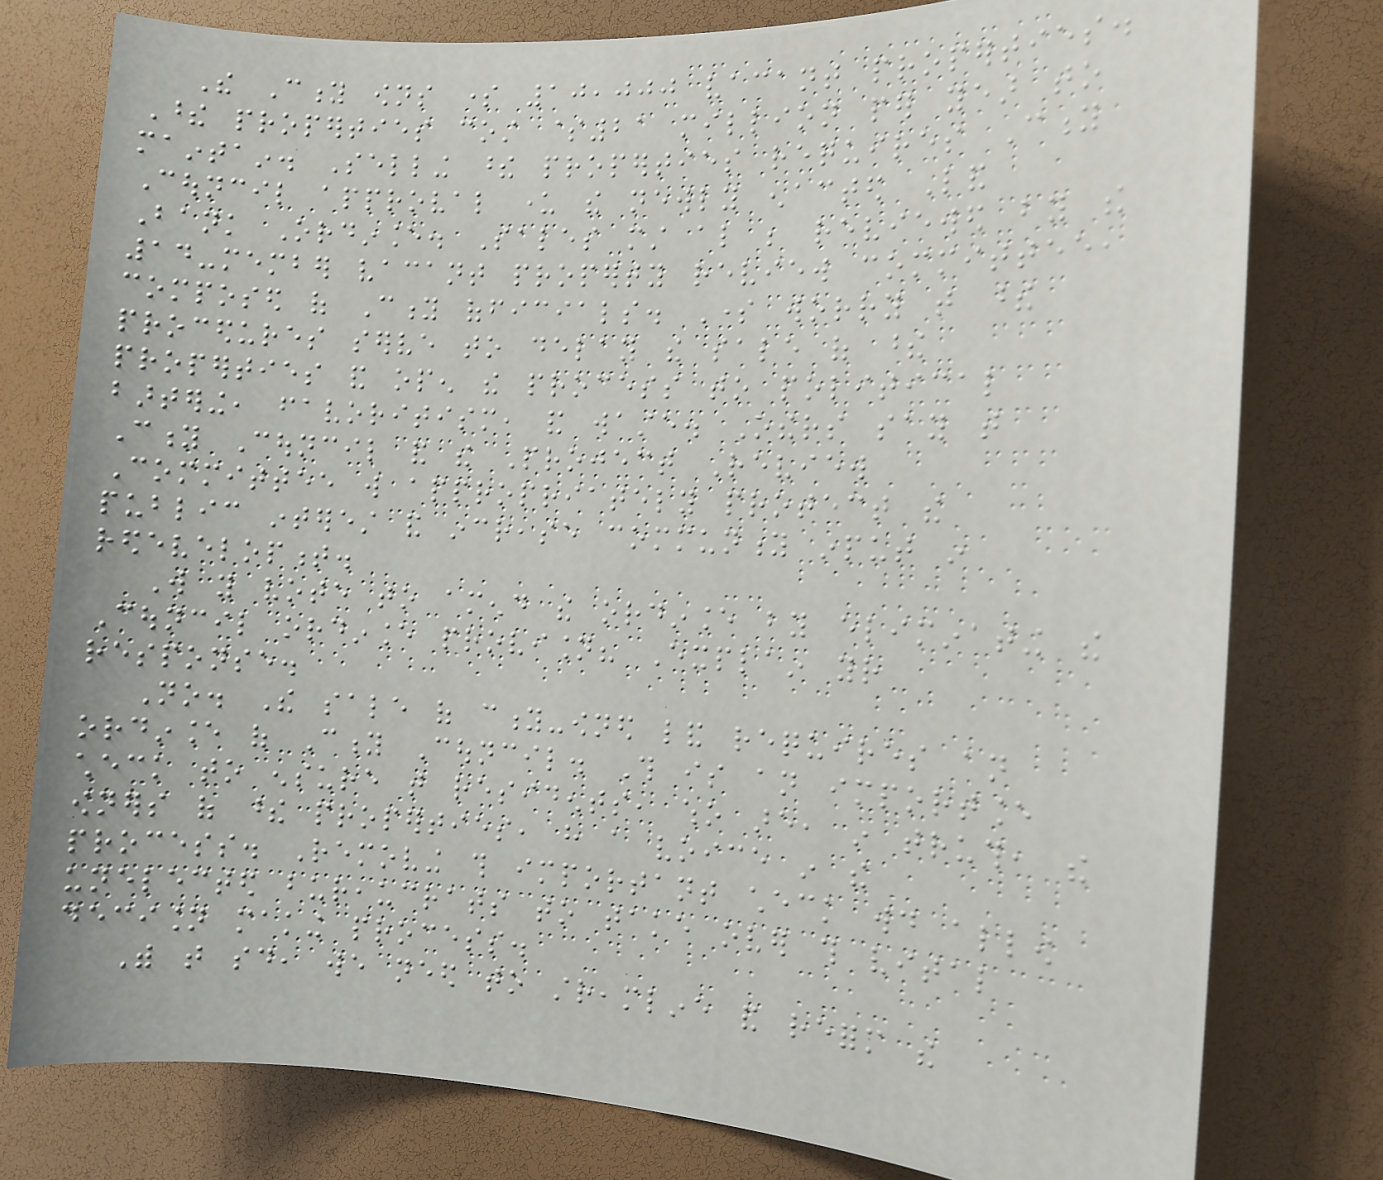The City owns some 10,000 vacant properties.
These properties cost $21 million per year to
maintain. Selling these properties requires City
Council approval under the newly enacted Land
Bank Ordinance. Sales must also be reviewed by the
14-member vacant property review committee,
composed of City officials. Some worry that these
procedures serve to delay the sale of these
properties and open the process to political
bartering, favoritism, and waste. Others say that
City Council and the Project Review
Committee will appropriately protect the
public interest and increase community input in
redevelopment.
Will you vote to amend the ordinance by eliminating the
Council ordinance provision? Explain your
response.
No. The sale of city-owned land requires an
ordinance of City Council. This is an importance
check to ensure that residents, who are, in truth, the
owners of these properties, have a voice in the
process. Removing this important check would allow
unelected bureaucrats to take over this vital
decision making process.
With that said, we need to streamline and reform the
